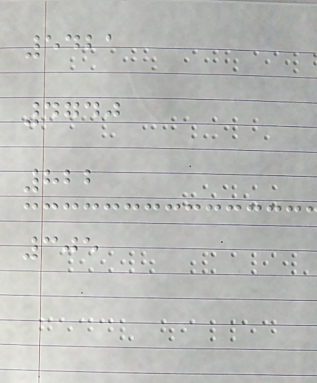5421
4740
822
305
